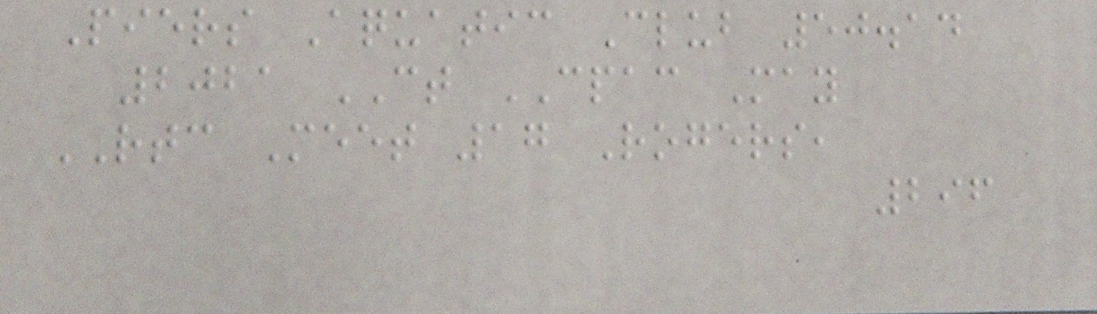Piers Aquatic Club 50.14
2021 CT CPAC May
RTC Meet 17 Rogers,
296
